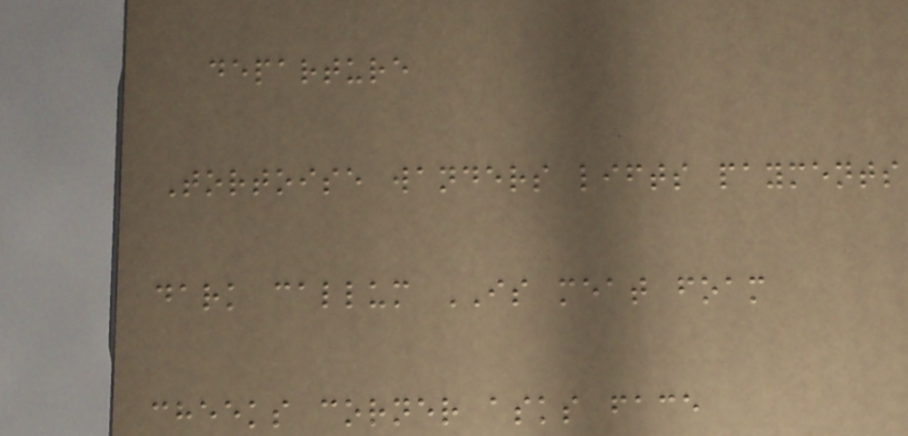departure
Tortoise wanders lifts payments
dark callum IS meat foam
cheeks corner asks face
